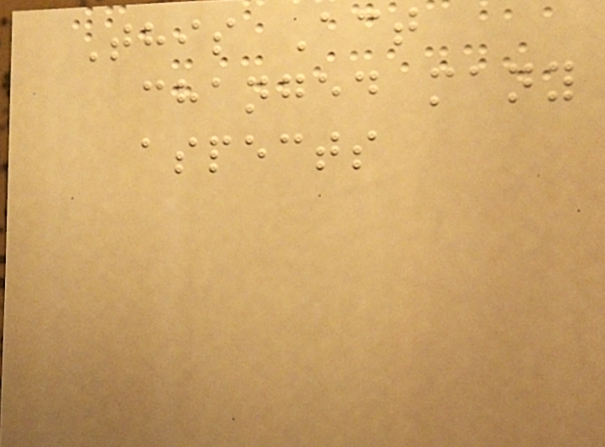This Act
changed many
aspects
